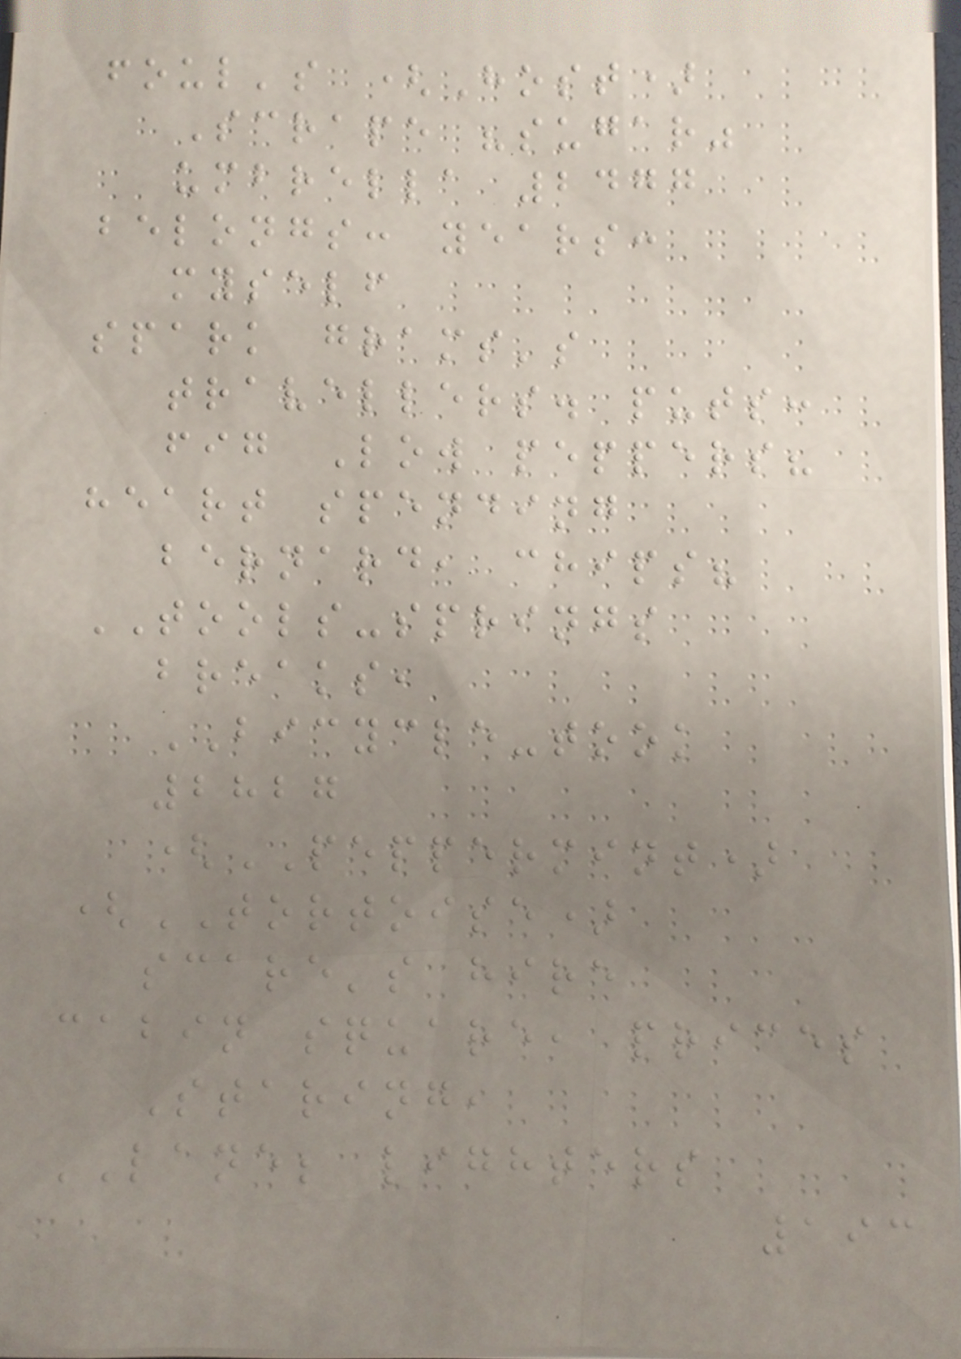foul's (Host)
Scrape "sugar"
umbrella 2477
belongs: years:
myself
spark grams's
travellers. puts:
fig Low peppers?
heart spending
bernard, chips?
TOOLS-springs
breaks,
BICYCLE-took
2827
(PEPPERMINT)
(TORTOISE)
scare's hire
cabin square, prices
Staring,
LANE; lighters
193
